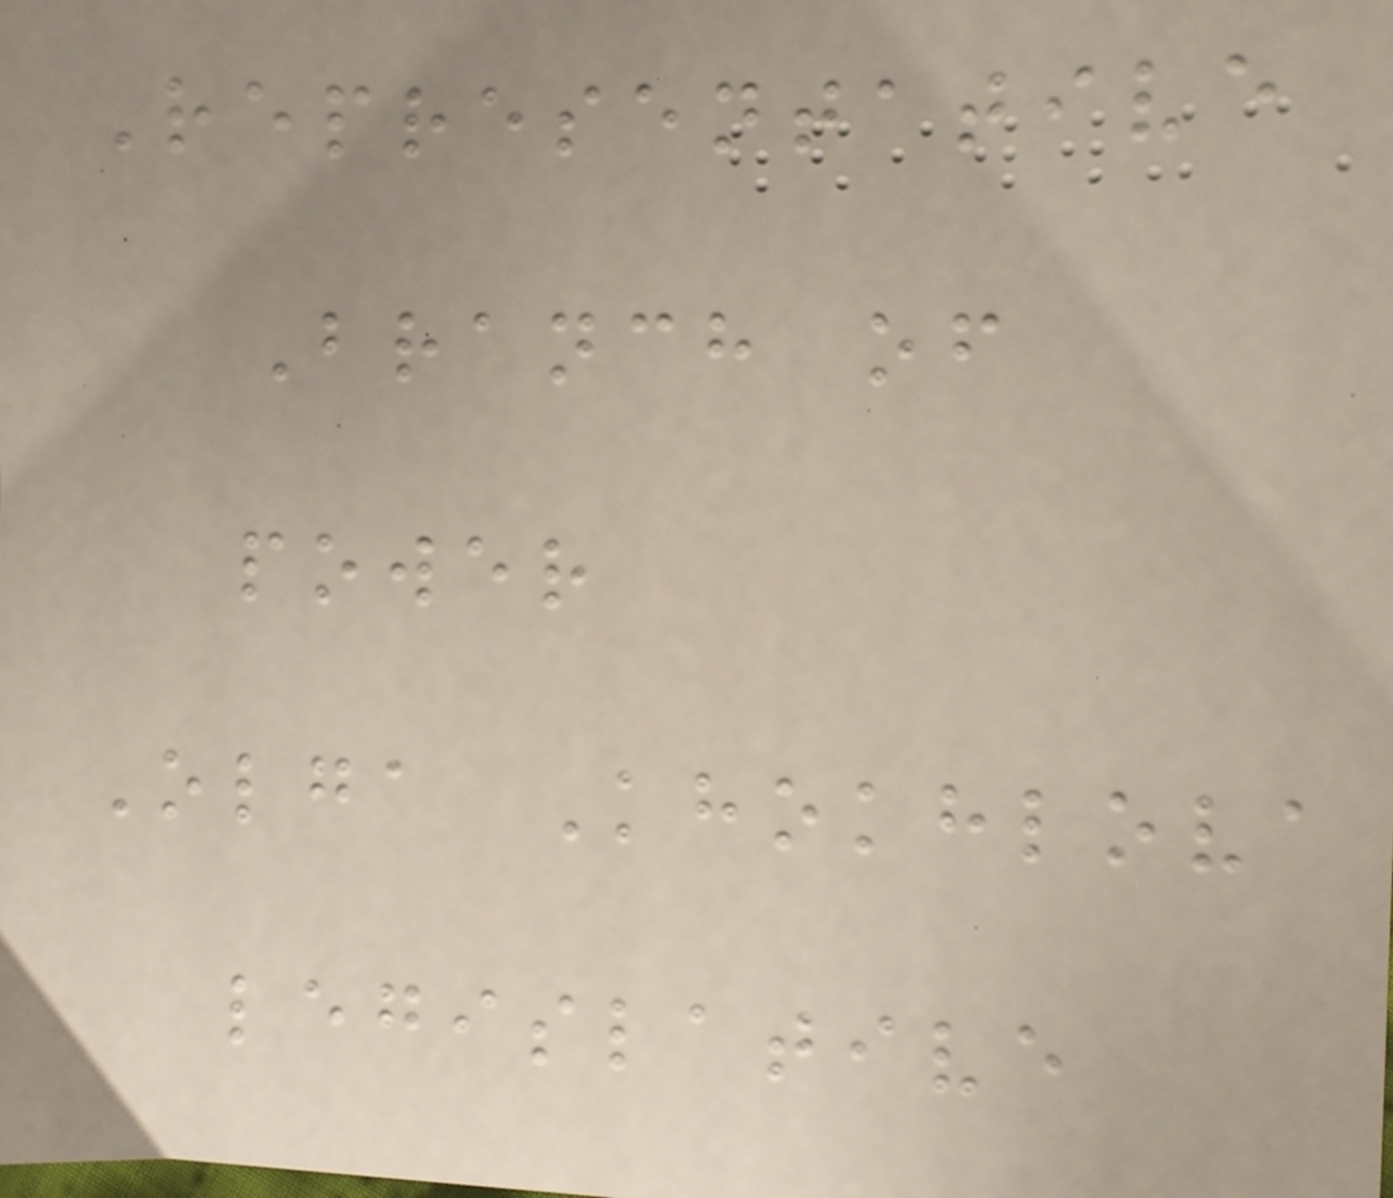Representative
Branch of
power
Olga Khokhlova
legislative
